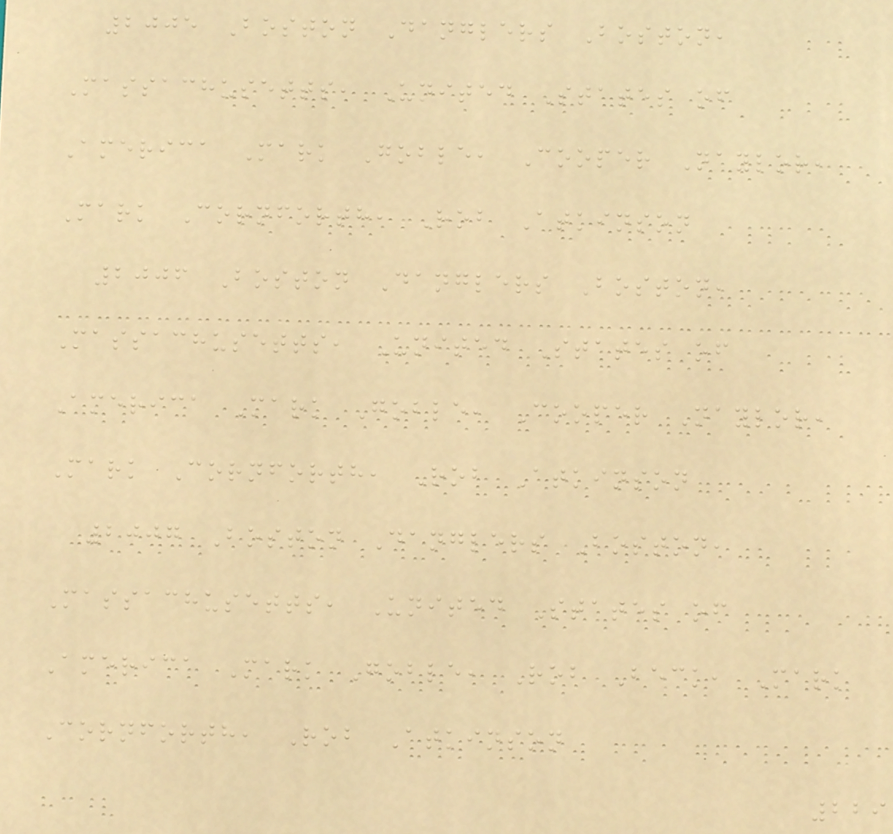2005 Boston Danglers Boston,
Massachusetts, United States of
America Mark Goble, Cooper Naylor,
Mark Cornforth, Rob Atkinson
2006 Boston Danglers Boston,
Massachusetts, United States of
America Mark Goble, Cooper Naylor,
Mark Cornforth, Rob Atkinson
2007 Boston Danglers Boston,
Massachusetts, United States of
America Mark Goble, Rob Beck, Mark
Cornforth, Rob Atkinson
229
